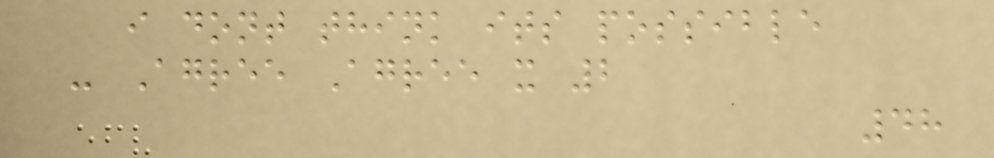i dont think its possible
- Agree Agree x 2
48
